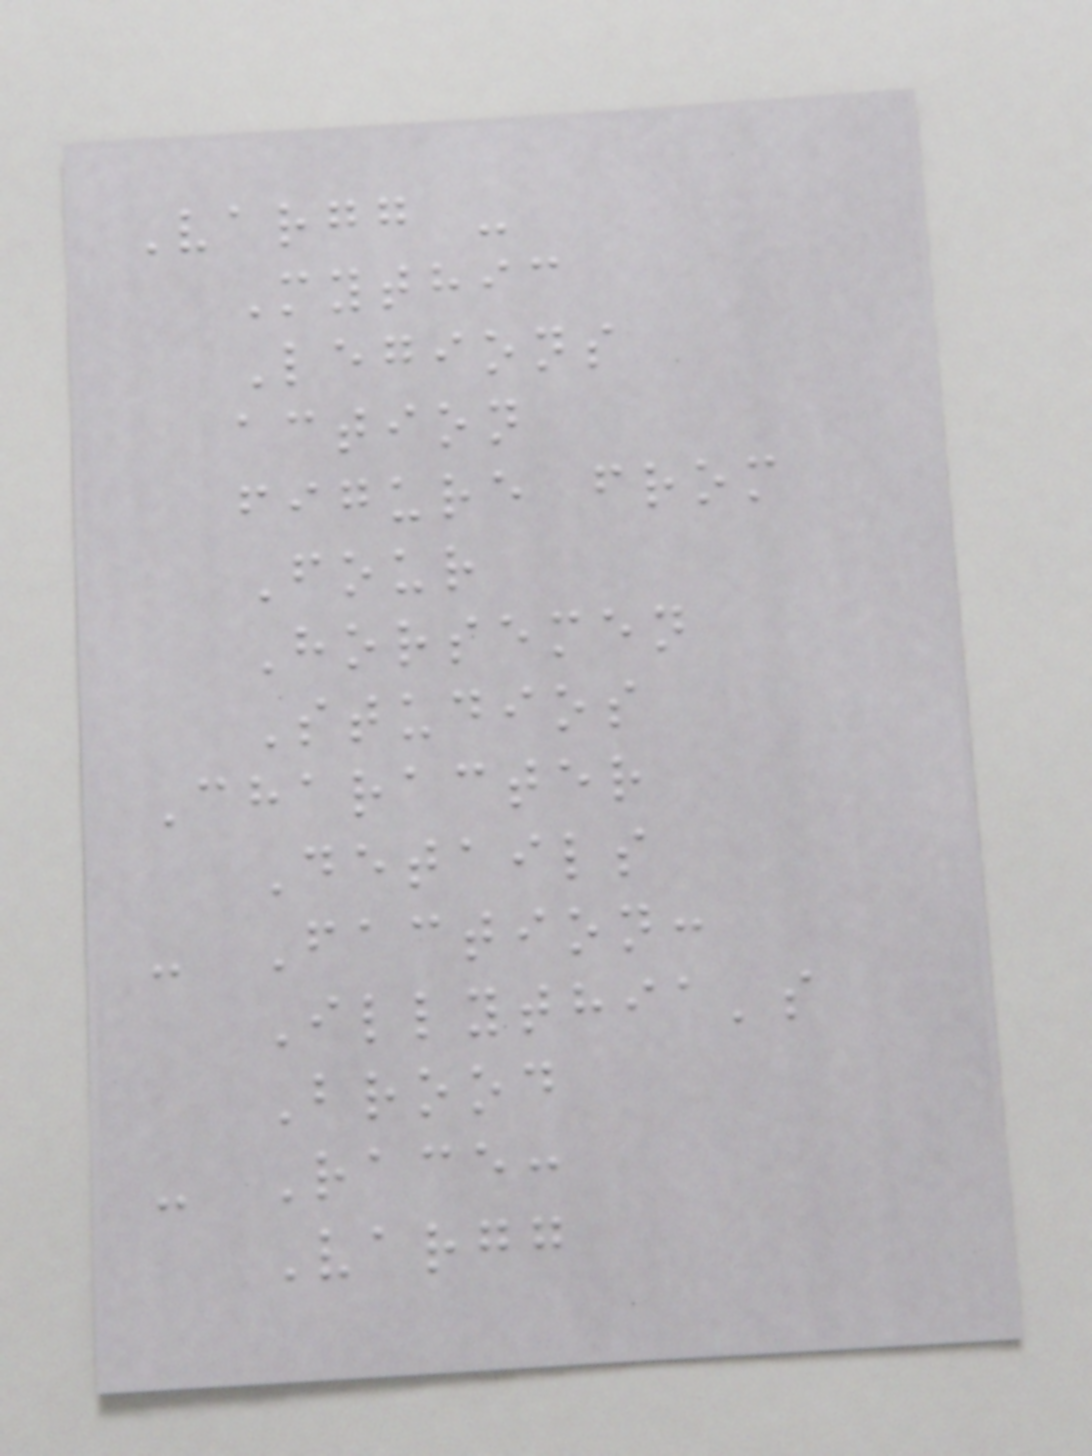Vargg -
Mythic
Legions
action
figure from
Four
Horsemen
Studios
Character
Details
- Faction:
Illythia's
Brood
- Race:
Vargg
